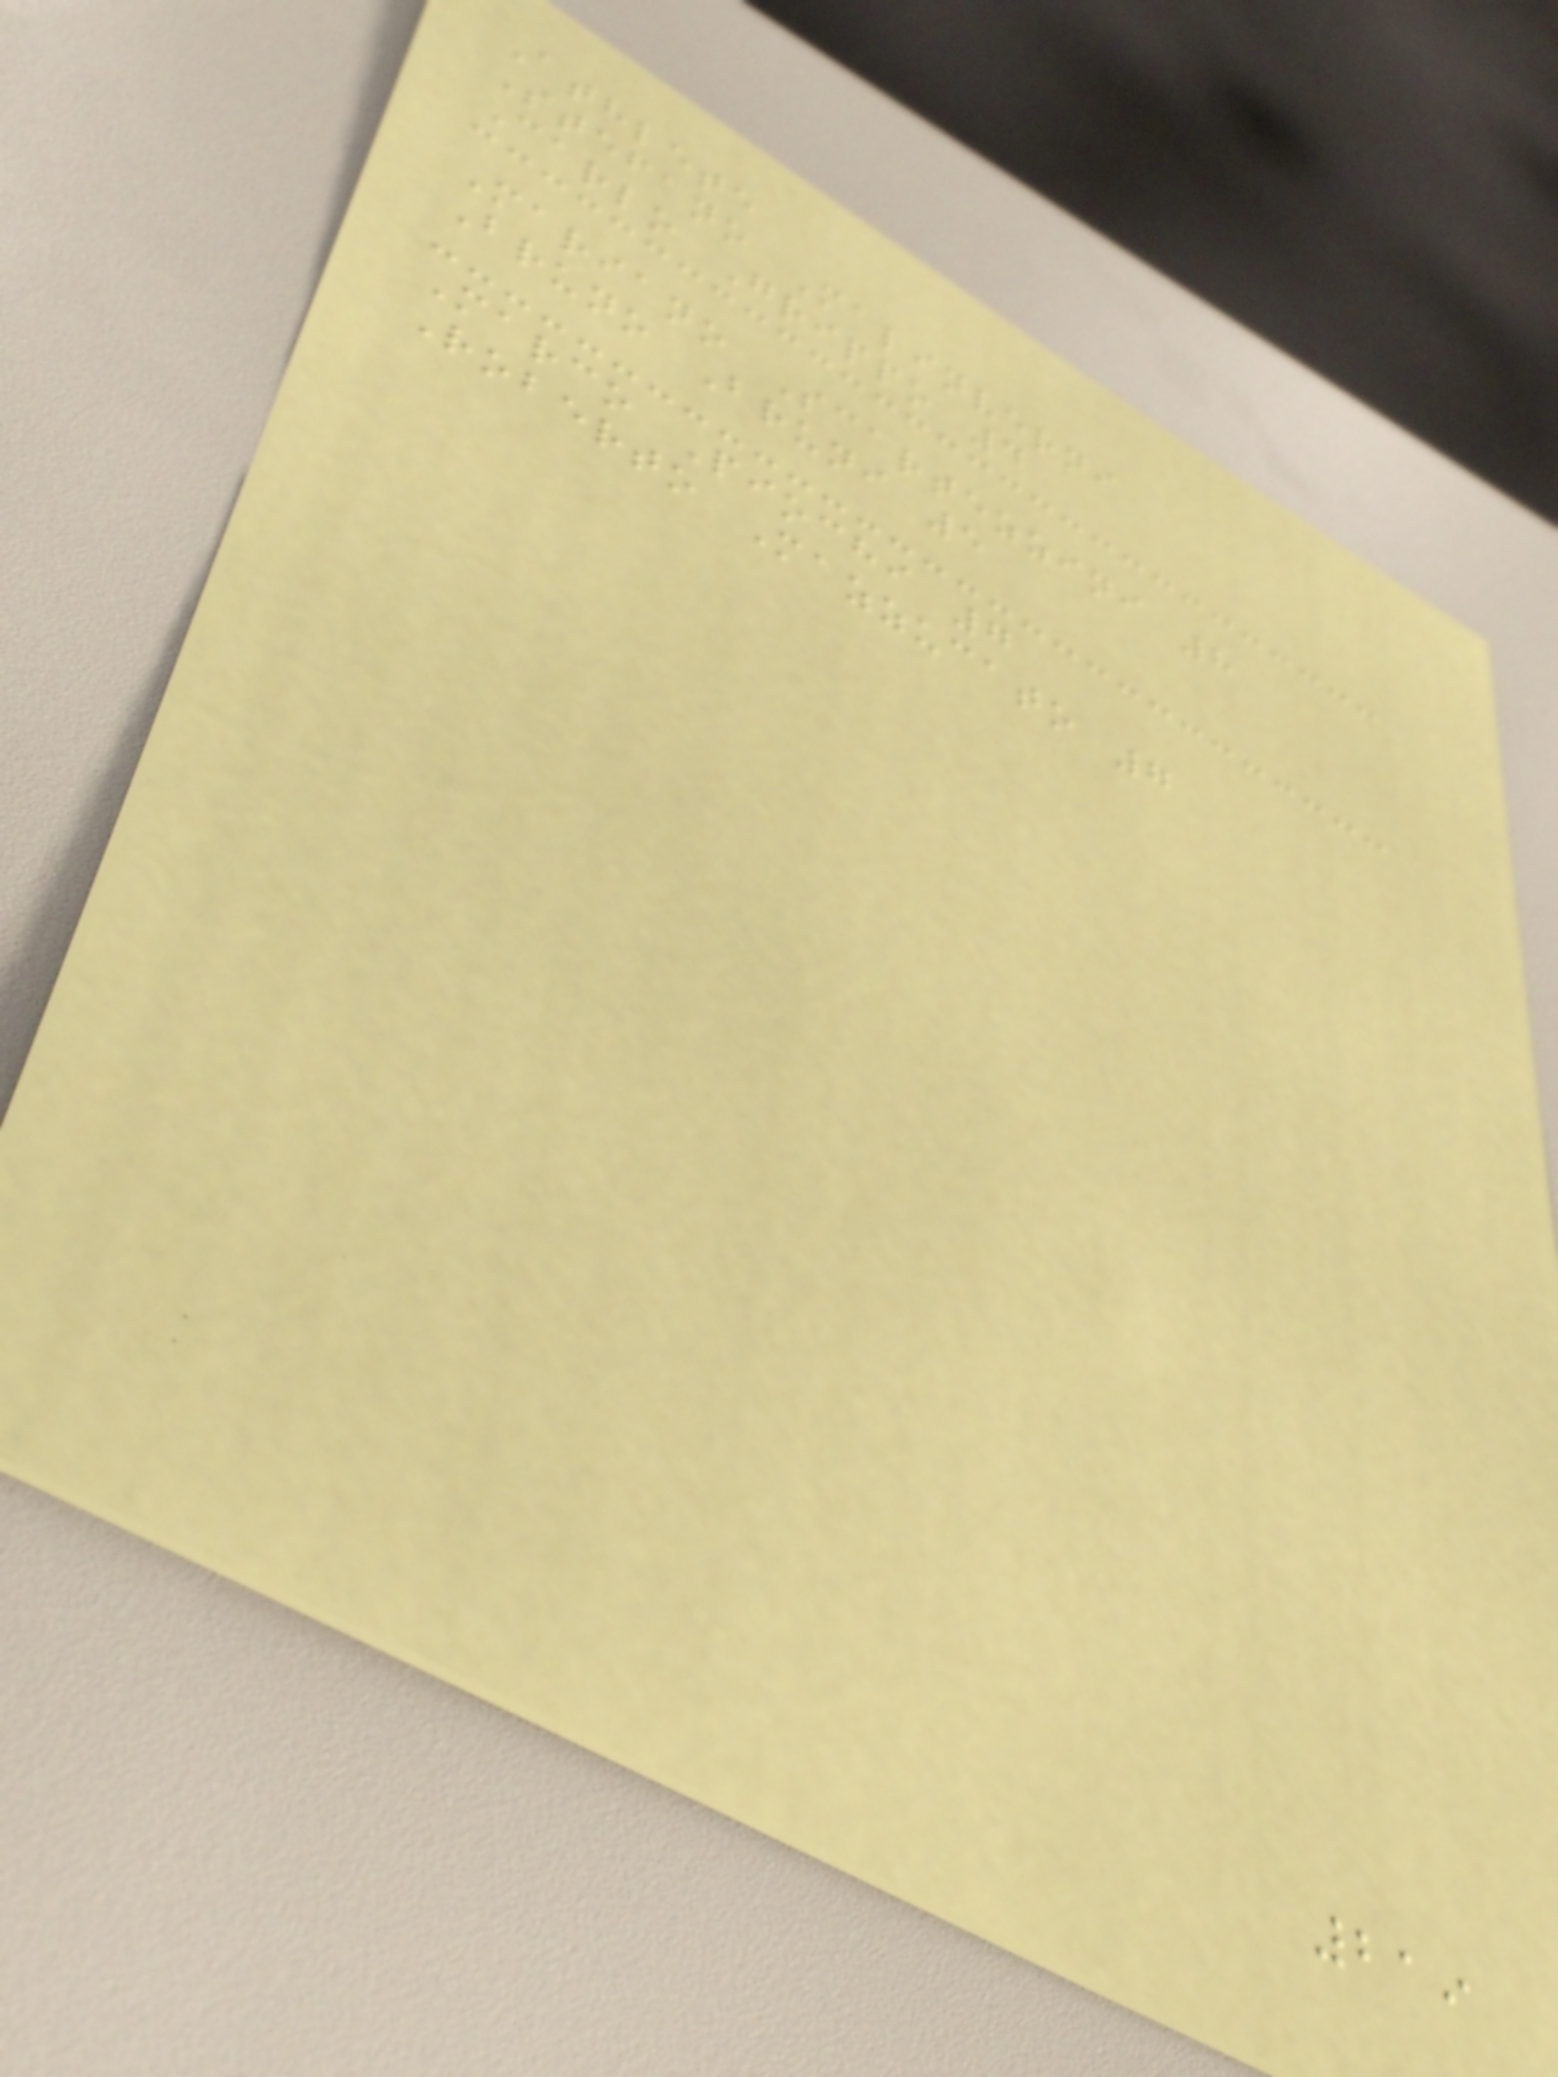Athlete
Stefano Malinverni
Carlo Grippo 4
Mariano Scartezzini 8
Bruno Bruni 5
Marco Piochi 7
Roberto Mazzucato 7
219
